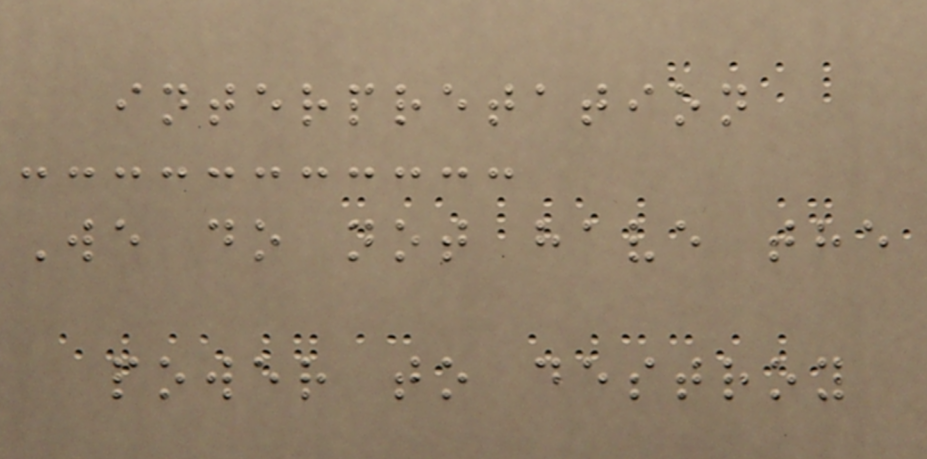interpretation
We do not have the
power to destroy
